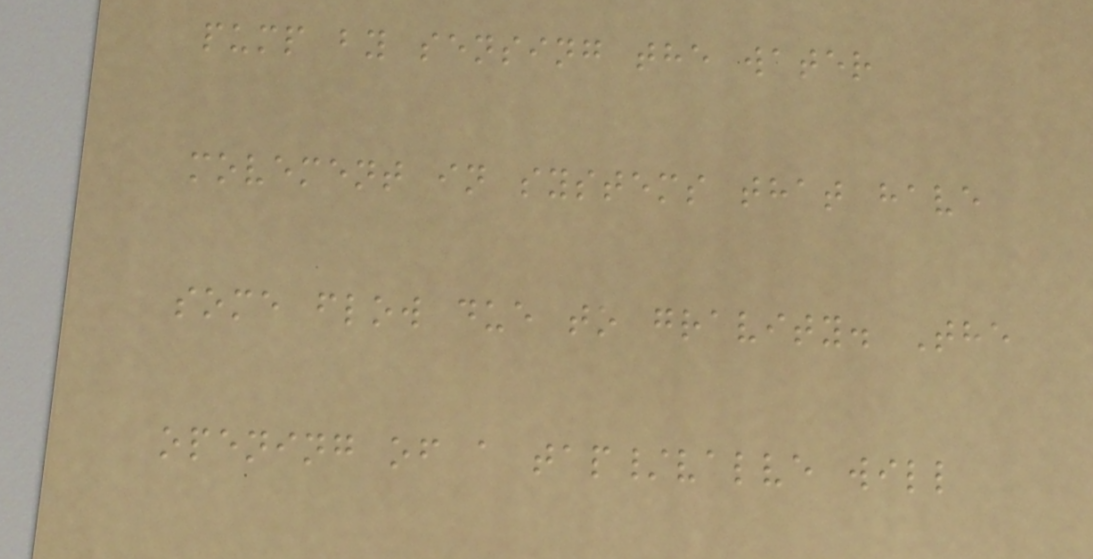pump by sensing the water
movement in systems that have
some flow due to gravity. The
opening of a tap/valve will
